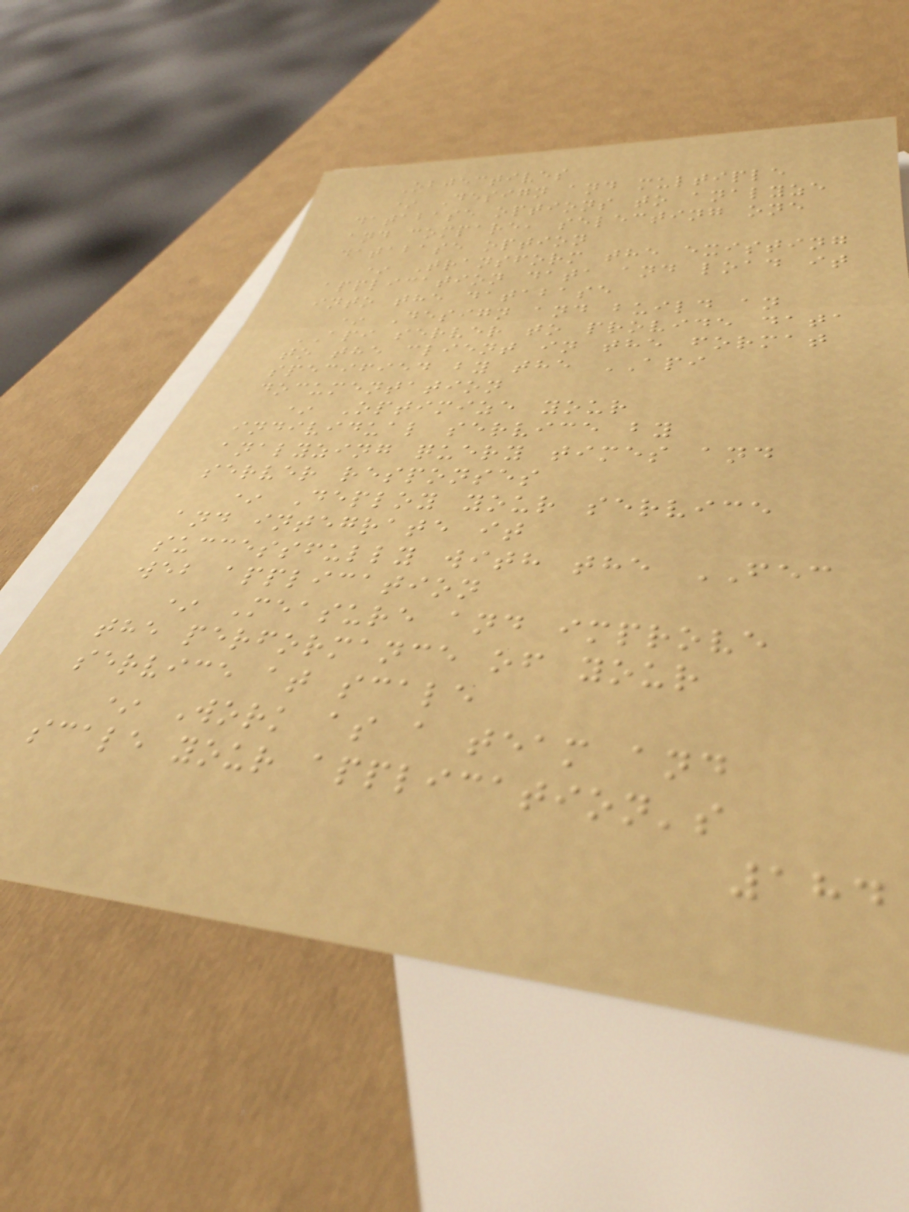Objectives
* Design and multiple
database options to analyze
and compare, selecting one
database option
* Transform the existing
application data and load it
into the database
* Design and build an
API server to provide data
to the client in the format
specified by the API
documentation
* Optimize your
individual service by
analyzing query times and
server responses
* Deploy your service
and integrate it
successfully with the FEC
web application
* Measure and improve
the performance of your
service at scale
* Work as a team and
scale your application's
184
